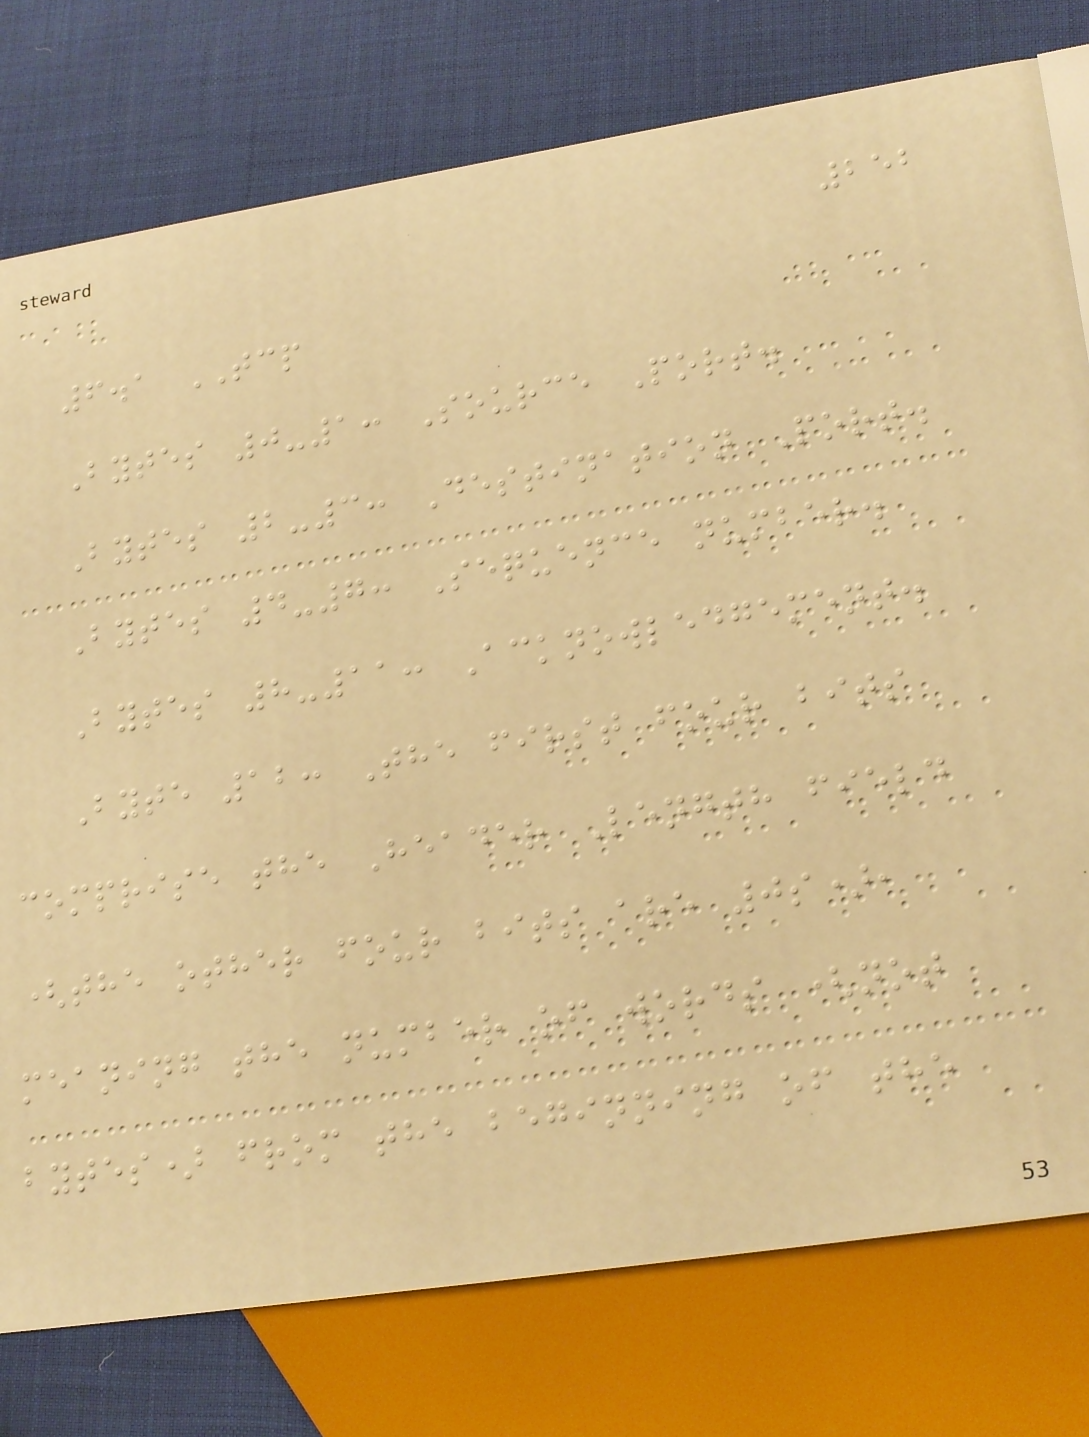252
6.1 TCP
Bytes 0-1: Source Port.
Bytes 2-3: Destination Port.
Bytes 4-7: Sequence number.
Bytes 8-11: Acknowledgement.
Byte 12: The first four bits
comprise the Header Length field
(the other four bits are 0s),
meaning the number of words (not
bytes) from the beginning of the
